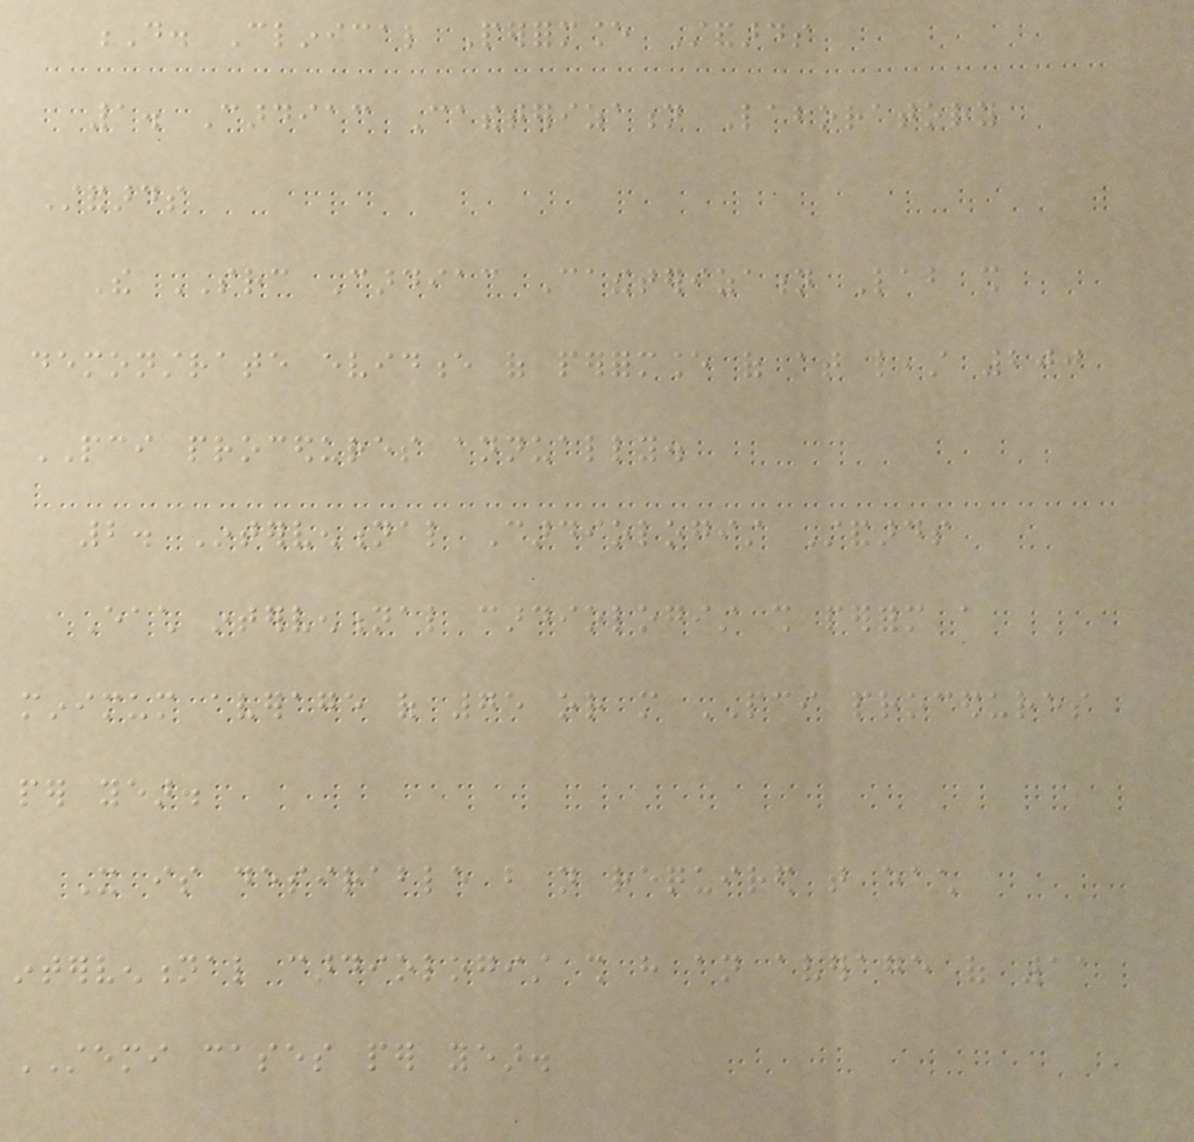D. Clinical Performance Standards
1. Cardiac Catheterization Laboratory
Standards
The SRC Cardiac Catheterization Lab shall
demonstrate evidence of performance of at least 200
PCI procedures annually.
2. Interventional Cardiologist Standards
Each interventional cardiologist shall perform a
minimum average of 75 or more PCI procedures
per year.
It is desirable but not required that each
interventional cardiologist shall have an average of 11
STEMI cases per year.
